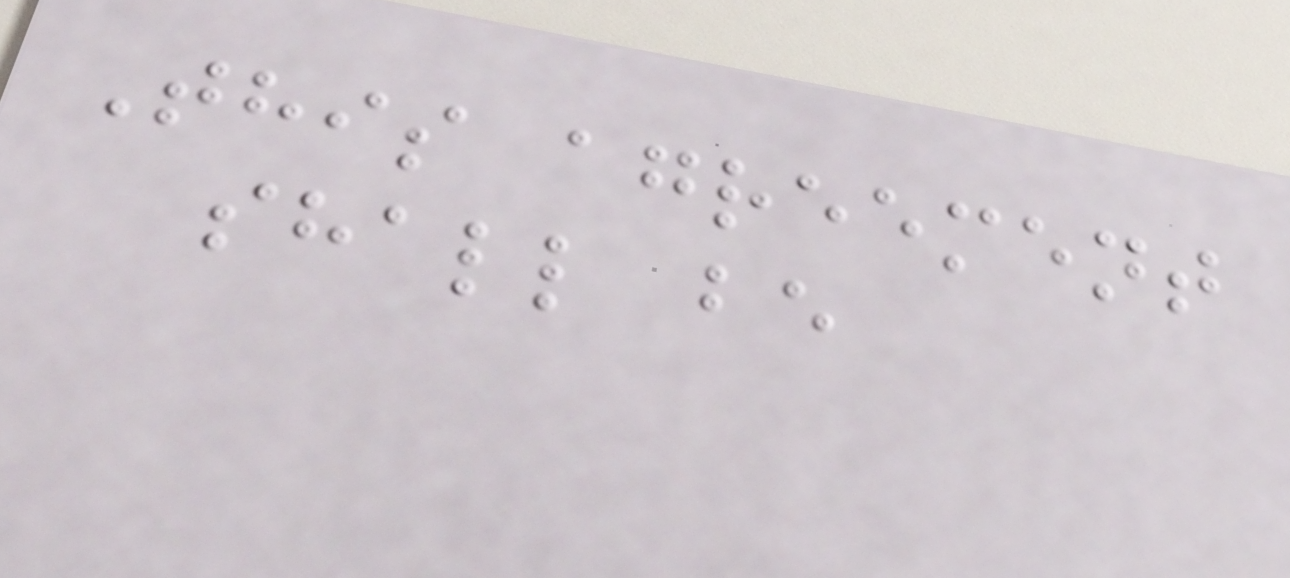This agreement
shall be
